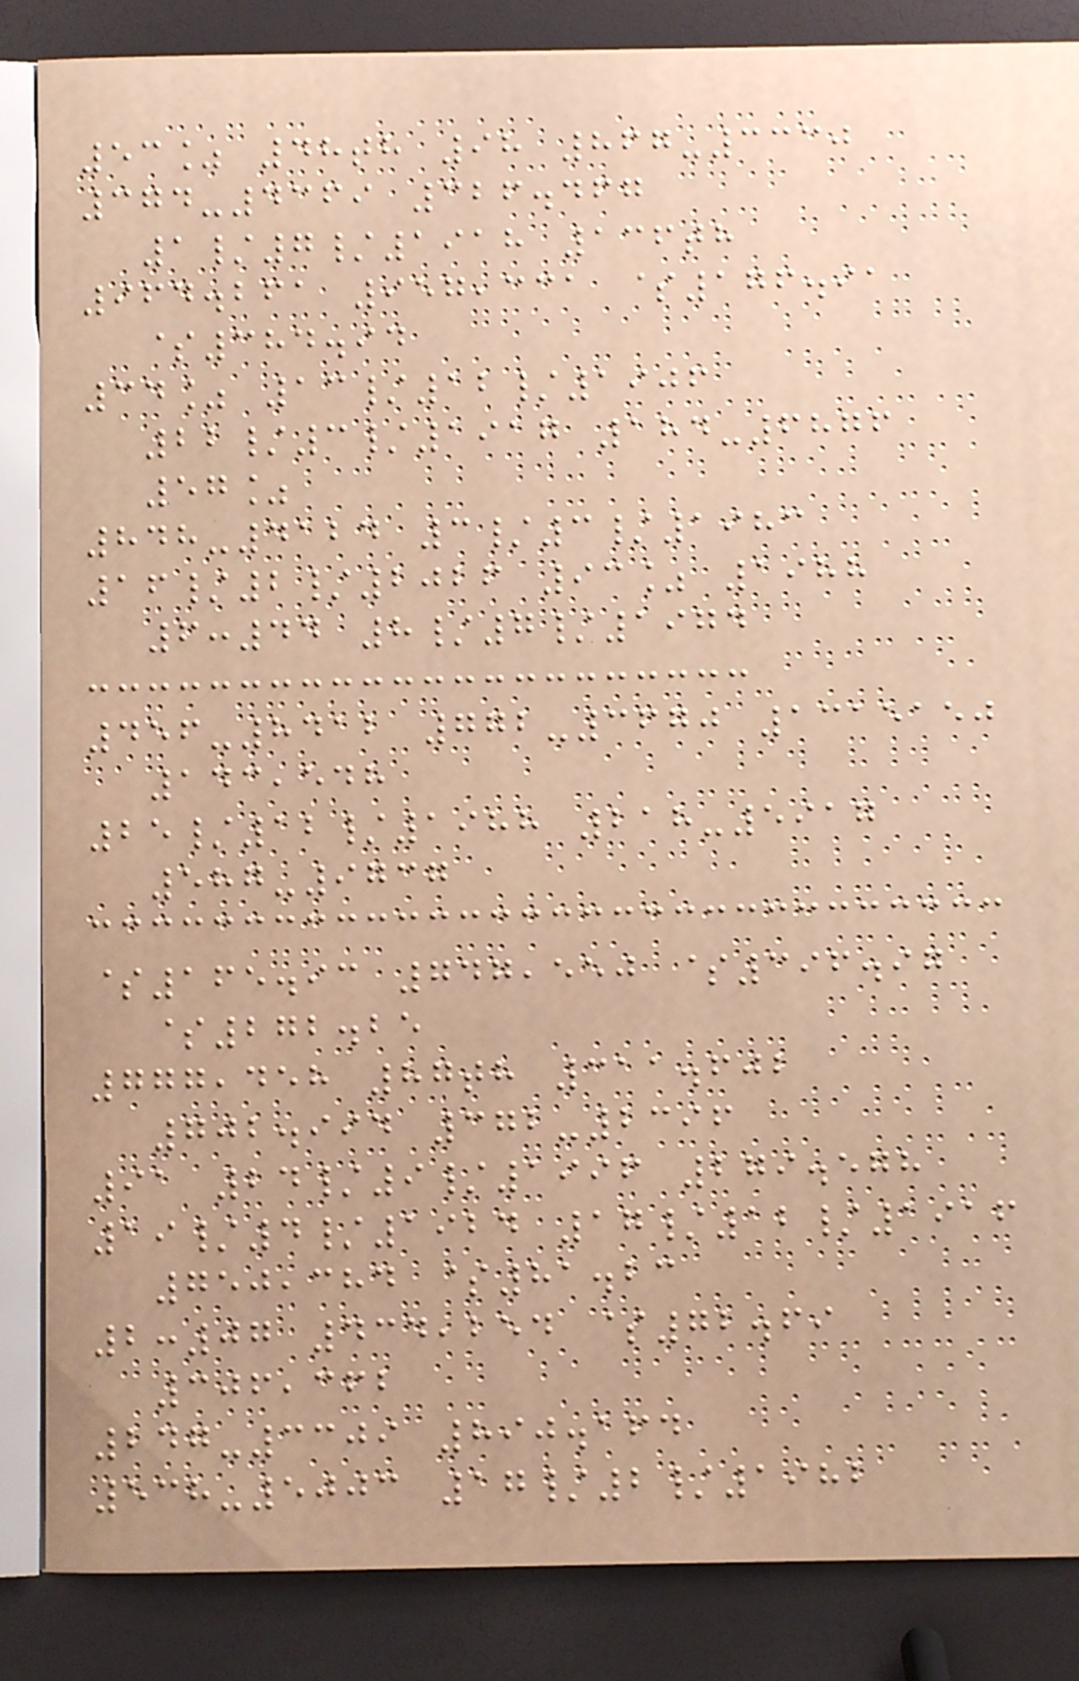53% 48th 98 867-3330
374-4369 326.467
1/7/1918 136th
964.261 957,331 $176.91
$384.94
34% 13/12/1906
22/3/1917 184-6876
57%
848-4124 3/3/1983
16/2/2026 93% 1988
6:44 8/7/1974
456-8412 772-3670 1315150
143,548
25/12/1988 218-5917
587-9737
$165.93 747,550 $396.97
$272.25
777,458 87th 311.602
702.994 372-2396
91 24/9/1996 279.578
19/4/1924 17/12/1916
750,384 $81.23
2:07 434,254 $72.69
306,362
247-3309 890.164
538-5003 17/2/1982
